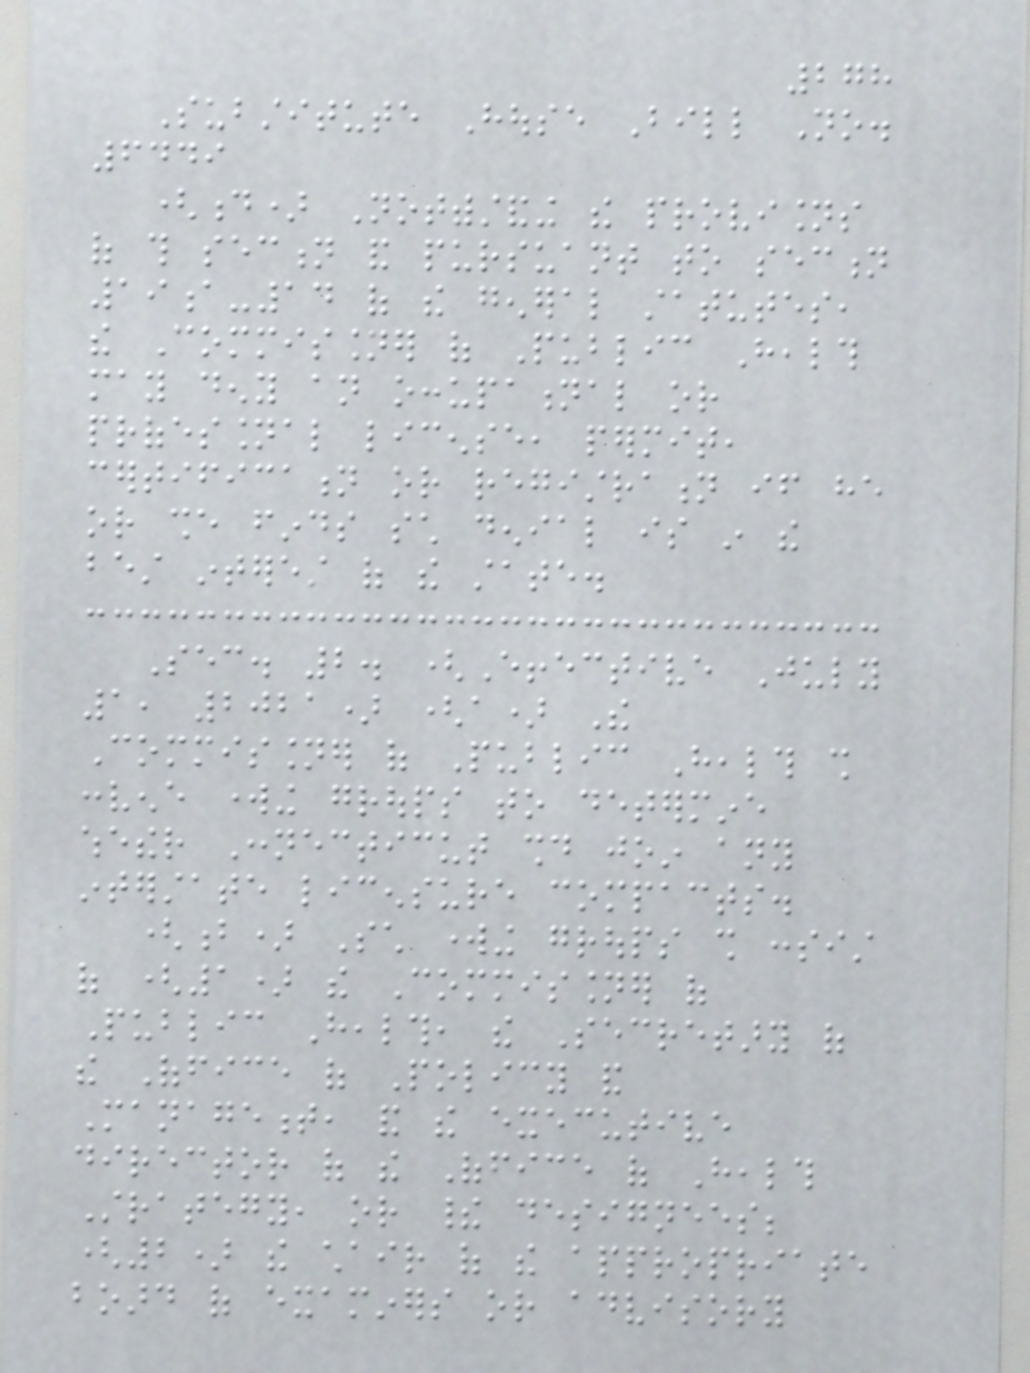278
Substitute House Bill No.
6449
(d) Notwithstanding the provisions
of this section and pursuant to section
19a-14 of the general statutes,
the Commissioner of Public Health
may deny an occupational or
professional license, permit,
certification or registration if he
or she finds such denial is in the
best interest of the state.
Sec. 2. (Effective July
1, 2021) (a) The
Commissioner of Public Health shall
convene working groups to determine
whether Connecticut should join any
interstate licensure compacts.
(b) Such working groups shall consist
of (1) the Commissioner of
Public Health, the Secretary of
the Office of Policy and
Management, and the executive
director of the Office of Health
Strategy, or their designees;
(2) the chair of the appropriate
board of examiners or advisory
